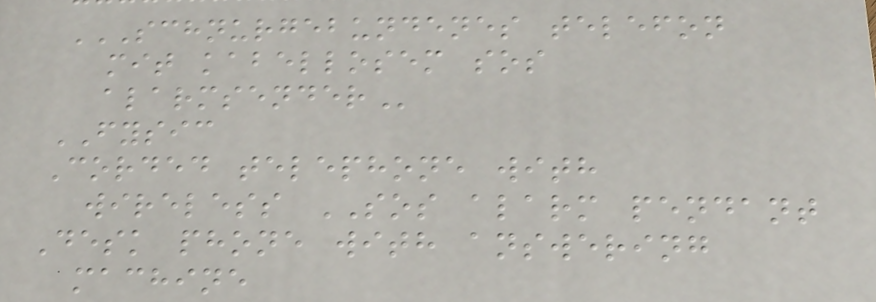SCHNURGEBUNDENES TELEFON
MIT KABELLOSEM SOS
ALARMSENDER
FYSIC
Corded telephone with
wireless SOS alarm pendant
Desk phone with answering
machine
